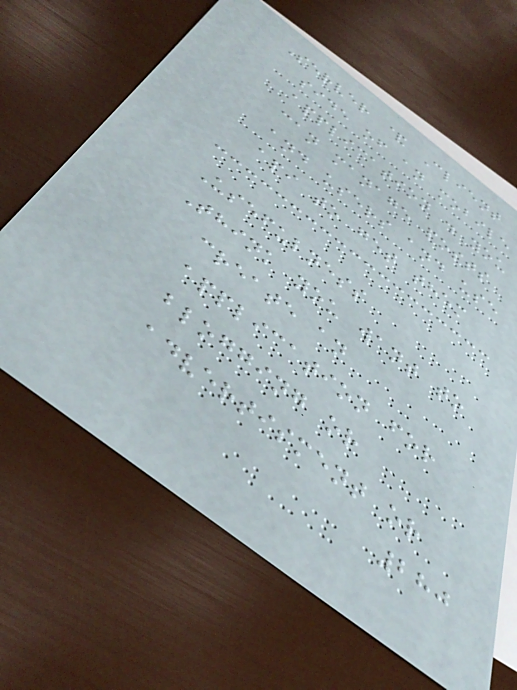Server & Client
side of an mobile
application . you
can manage posts
and users and use
api to get them
Usefulness
Think you want to
create an
application for
blogging or
advertisment or
280
